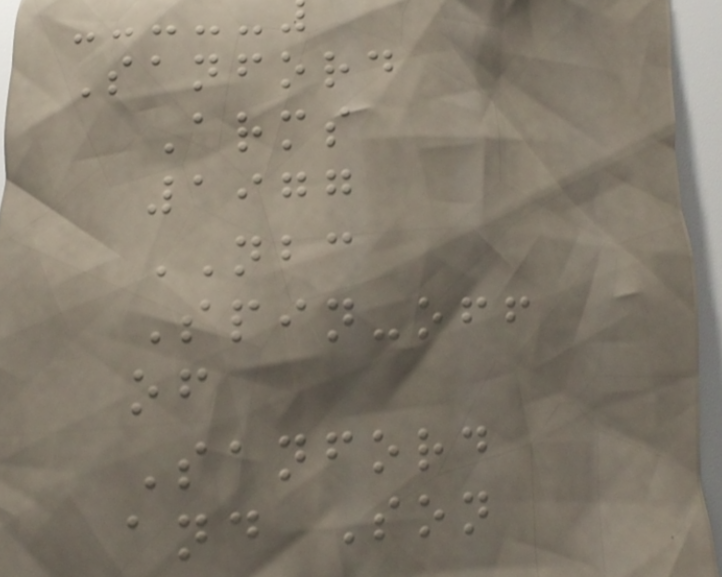Sanford
Arms
1977
NBC
Spin-off
of
Sanford
and Son
